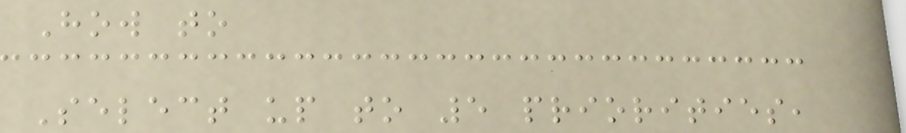How to
Select up to 5 priorities,
